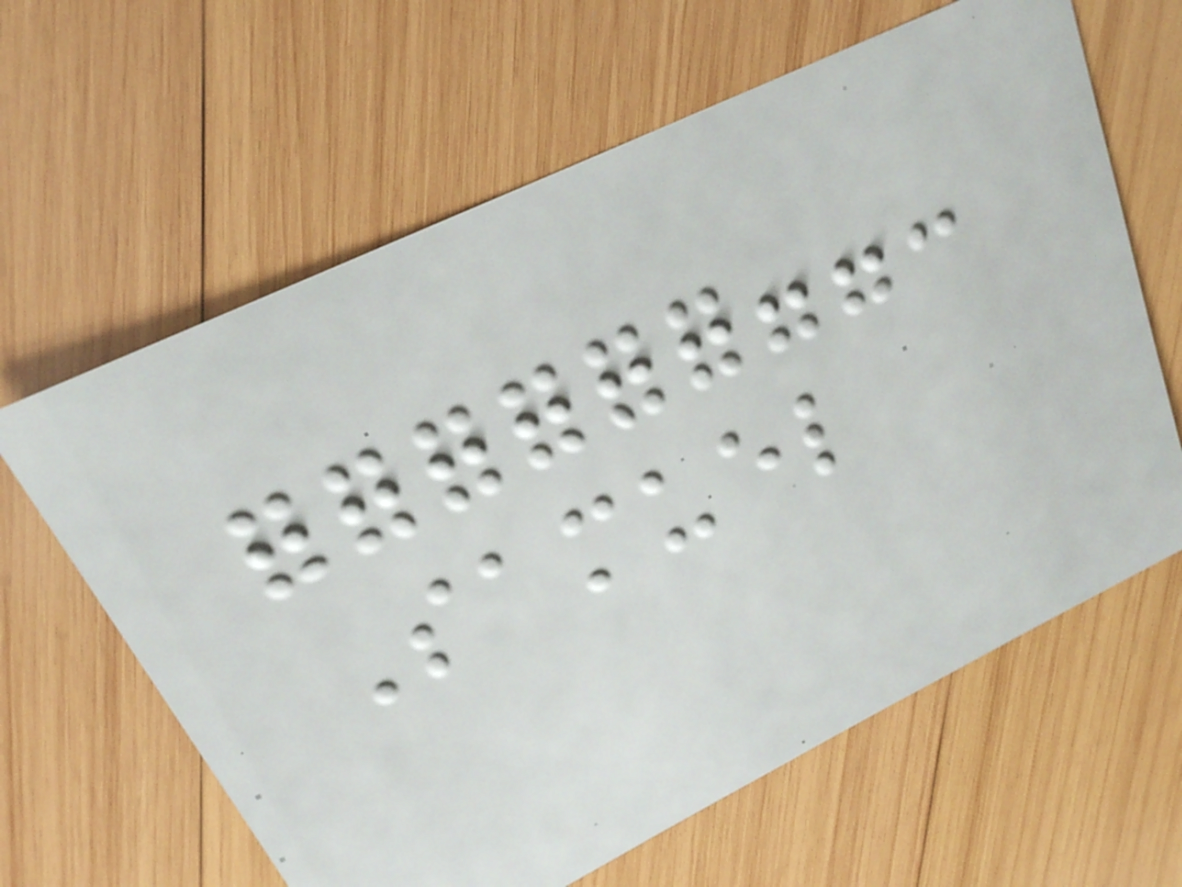Samuel
